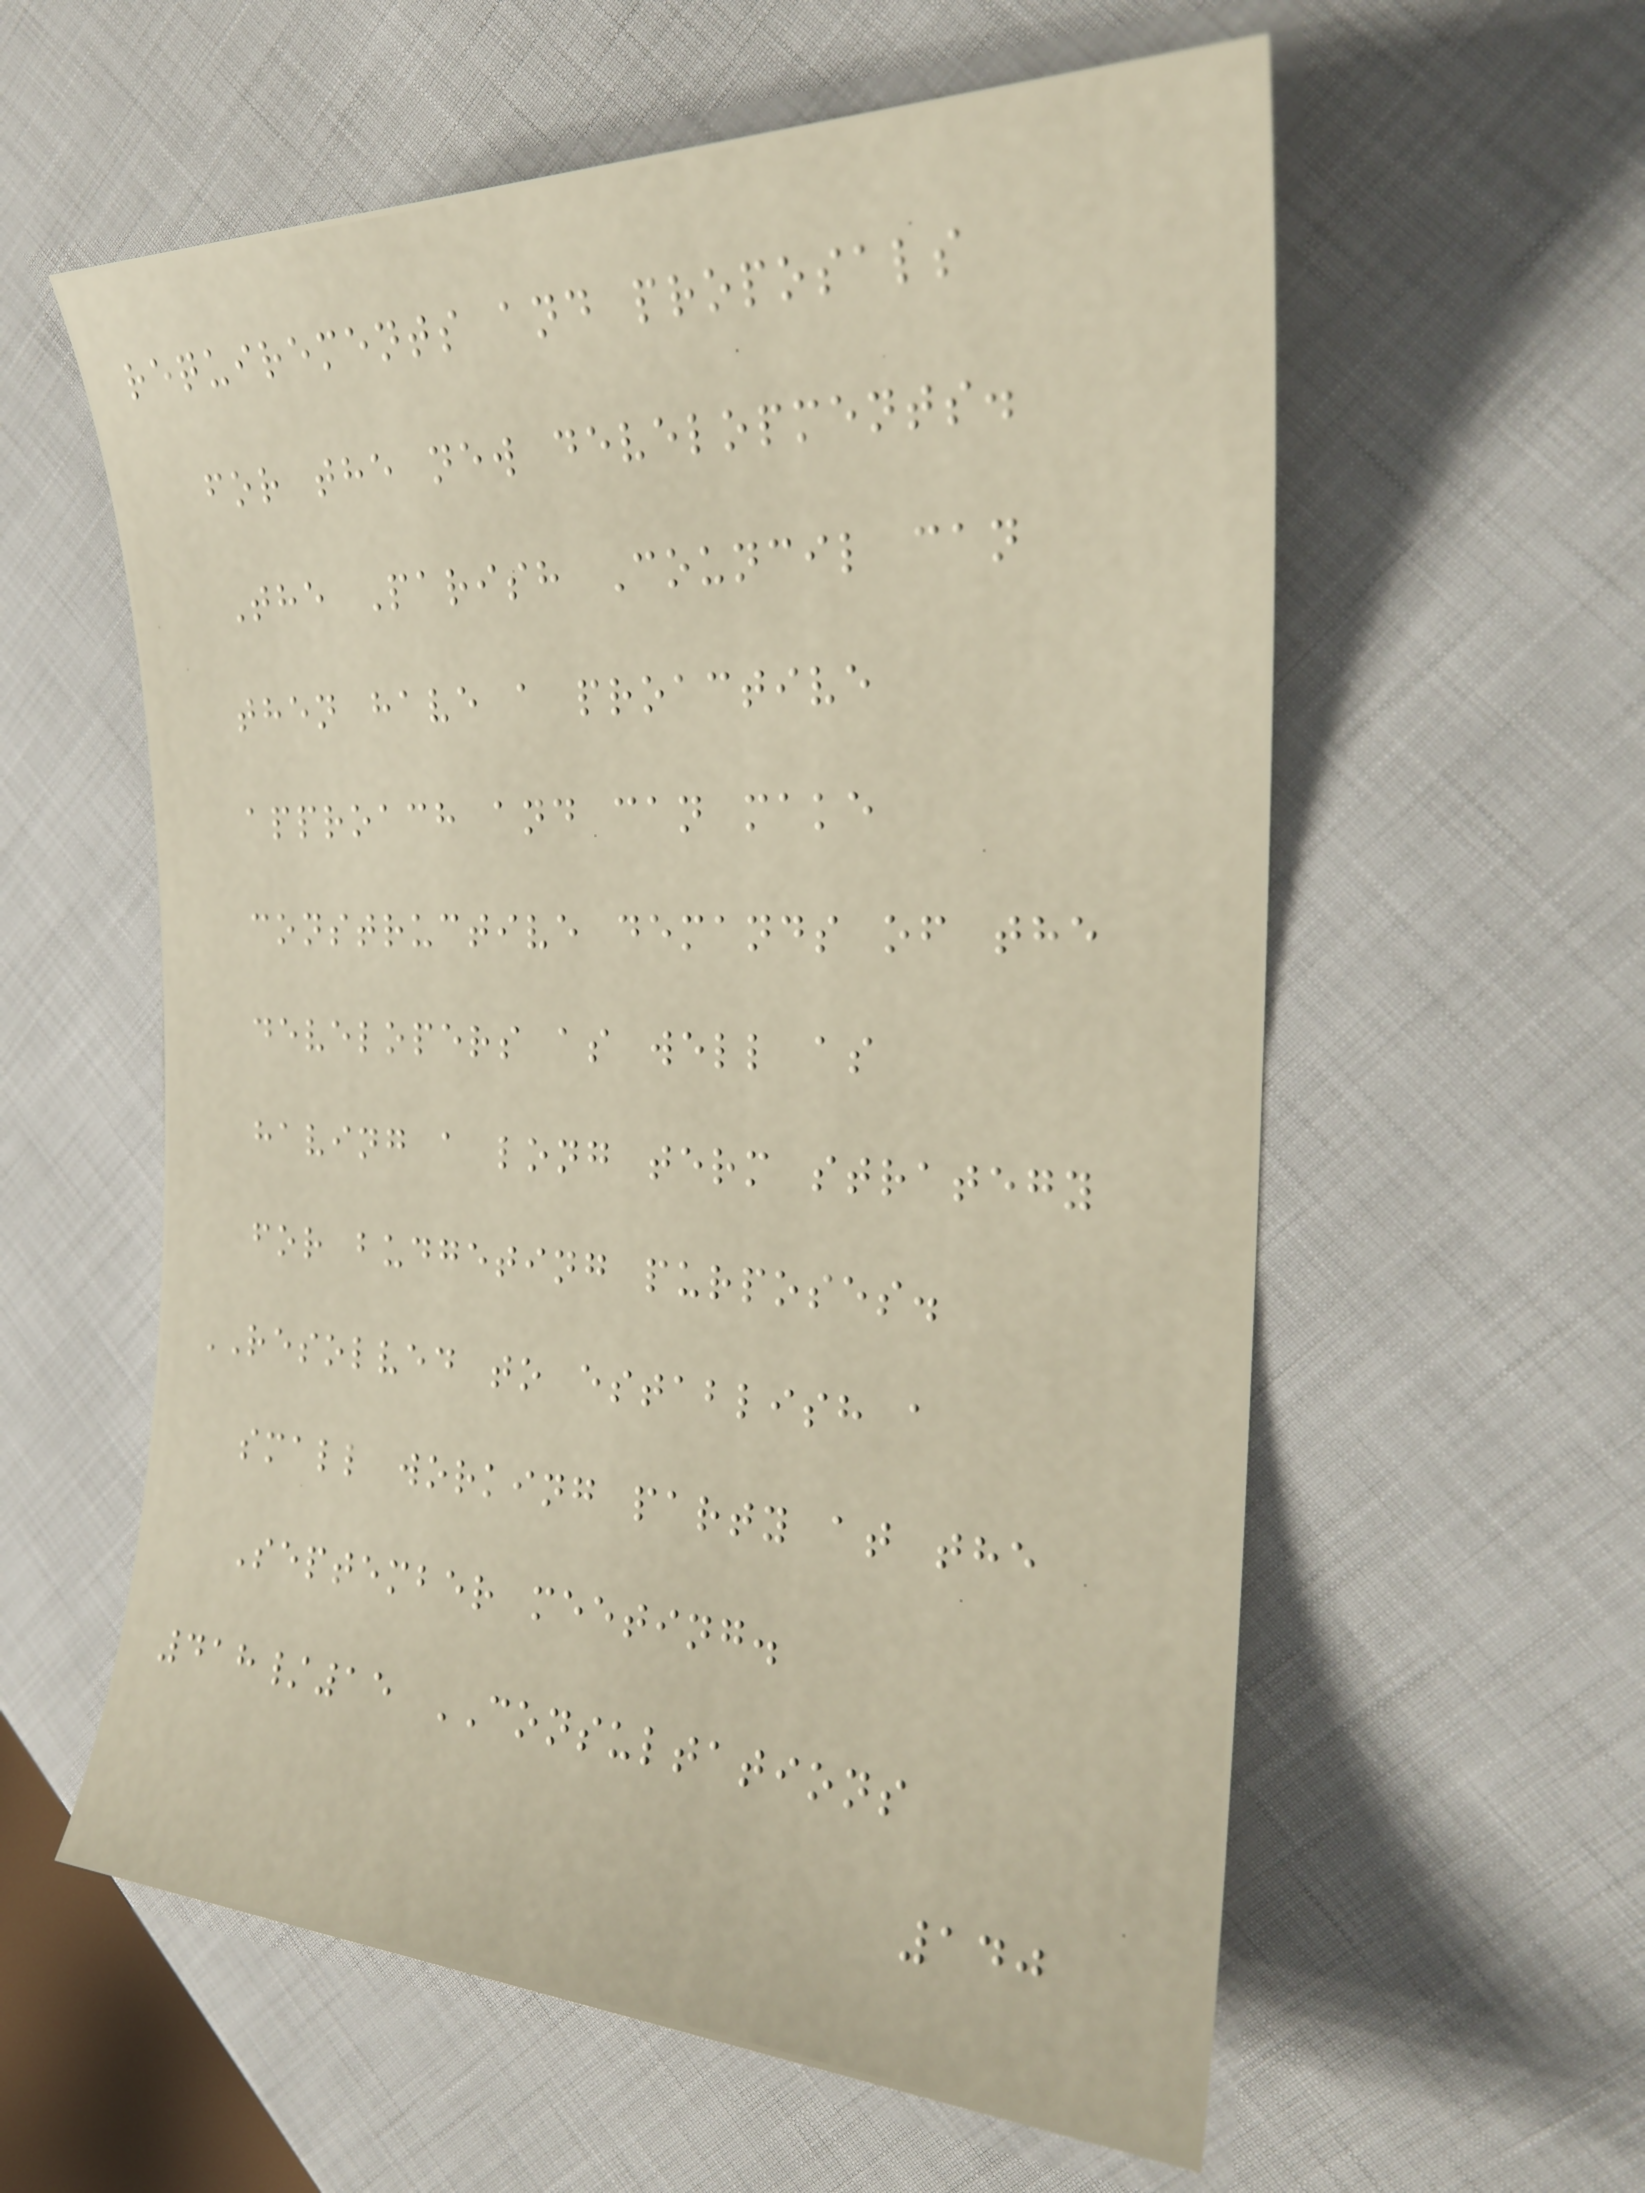requirements and proposals
for the new developments.
The Parish Council can
then have a proactive
approach and can make
constructive demands of the
developers as well as
having a long term strategy
for budgeting purposes.
RESOLVED to establish a
small working party at the
September meeting.
418/15 CONSULTATIONS
140
